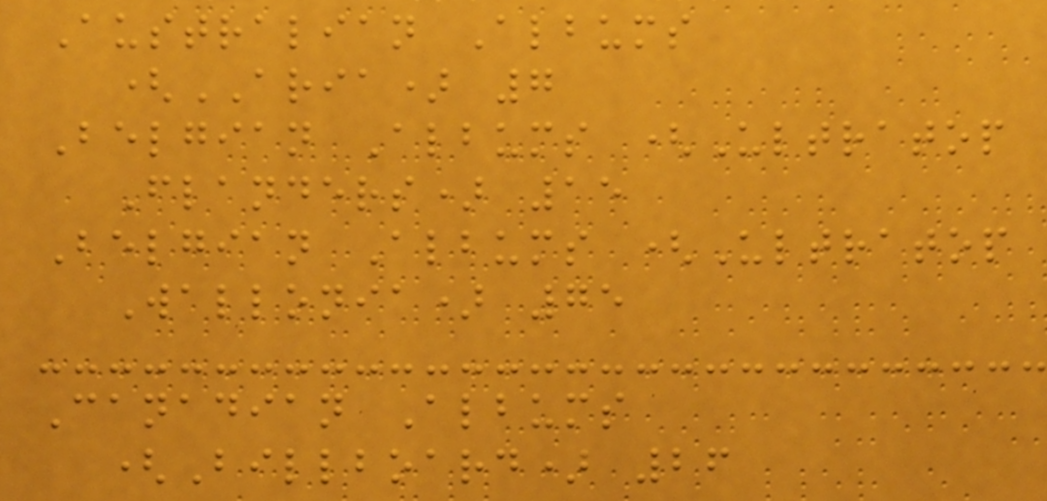Australian Albums
(ARIA) 7
Belgian Albums (Ultratop
Flanders) 15
Belgian Albums (Ultratop
Wallonia) 75
Canadian Albums
(Billboard) 26
